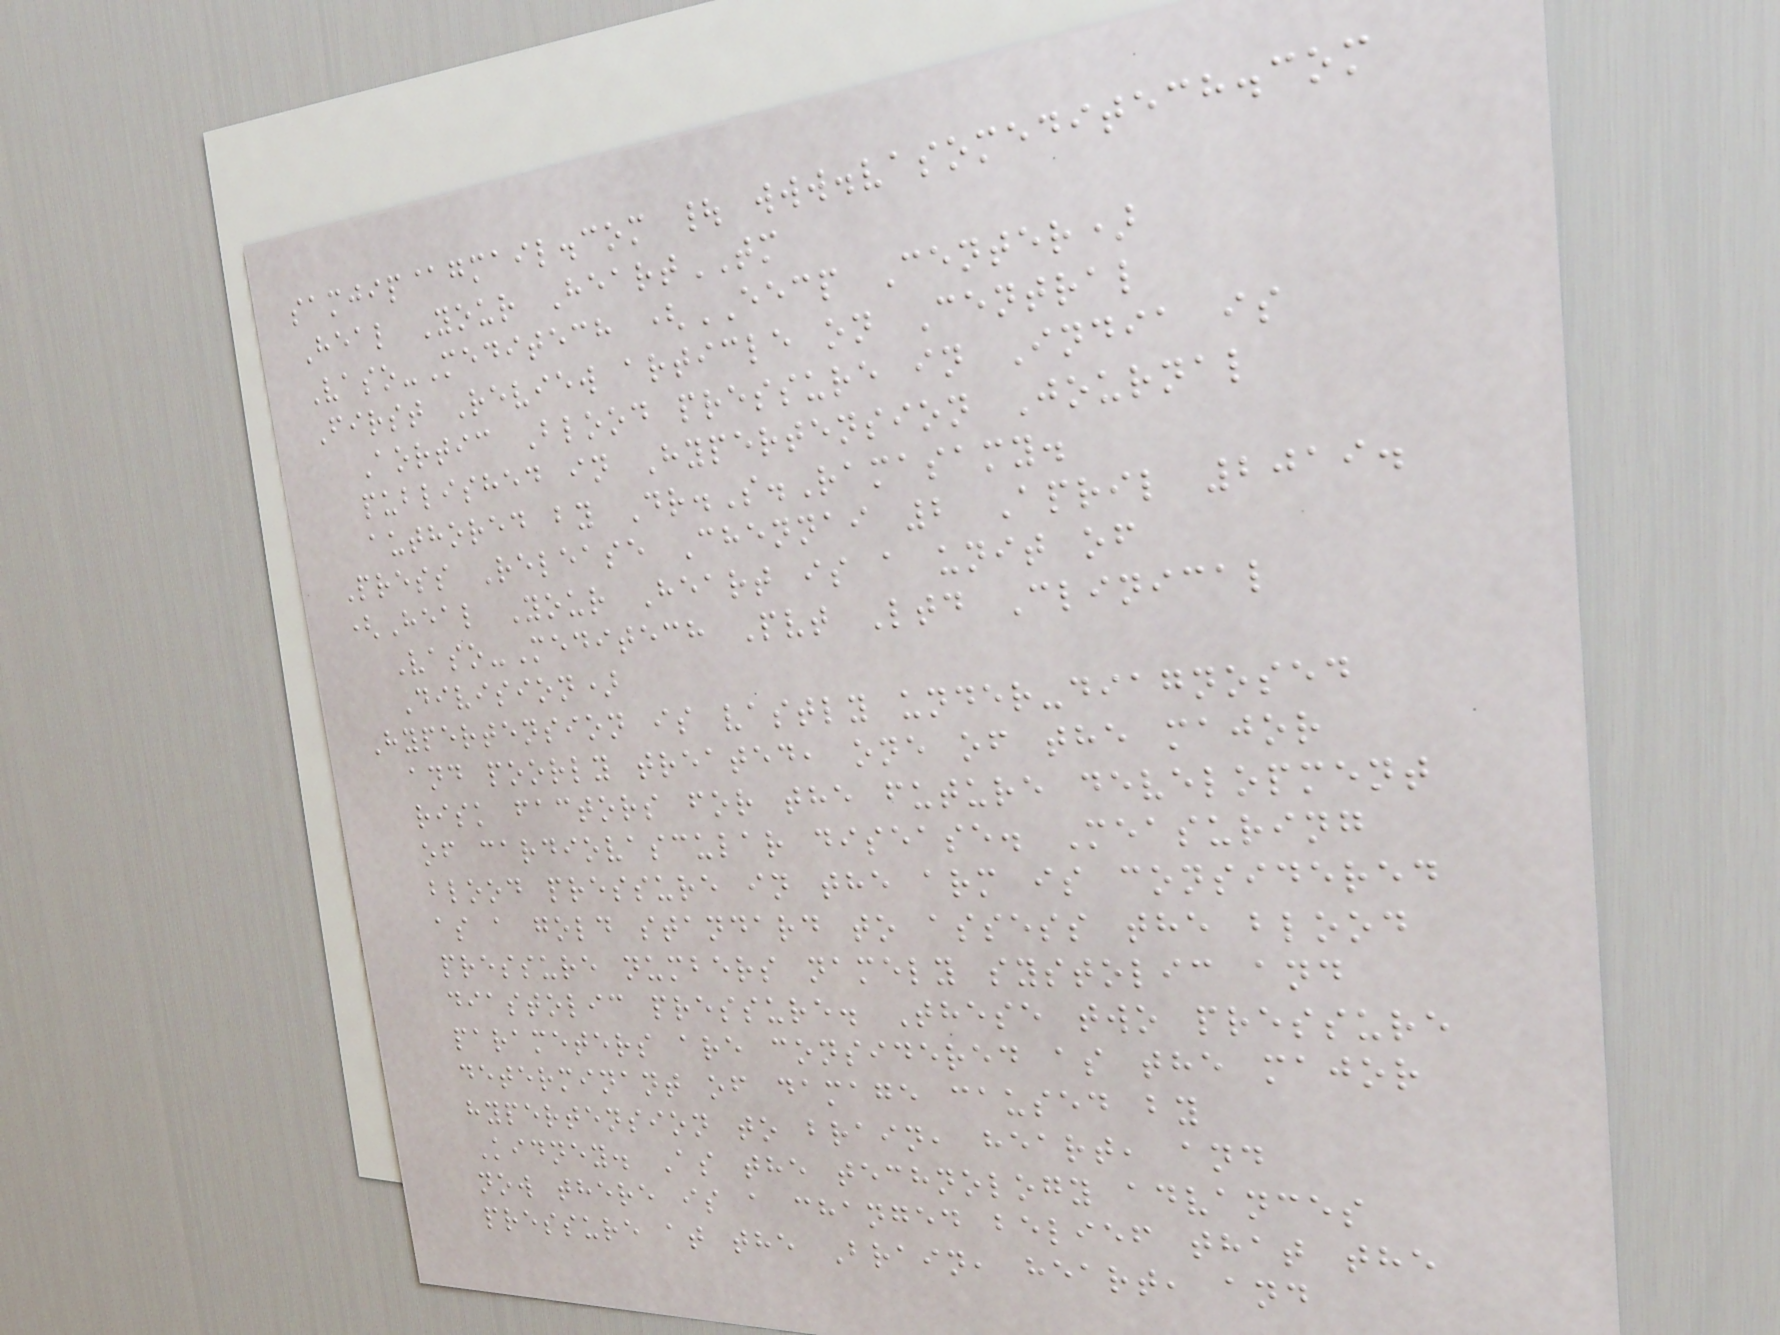samjip@gmail.com | www.vasomeditech.com
Heal Your HeartTM
Vaso-Meditech (EECP Center)
First Review article on Central
Aortic Blood pressure in India is
published in Hypertension Journal
authored by Dr.S.Ramasamy.
Press Release Chennai 2 April 2019.
(Heal Your Heart is a unit of
Vaso-Meditech Pvt Ltd Clinical
Division)
Hypertension is vastly under-diagnosed
and poorly treated, one of the major
risk factors for the future development
of cardiovascular disease. Measuring
blood pressure in the arm is considered
as a gold standard to assess the blood
pressure numbers namely systolic and
diastolic pressure. These two pressure
parameters are considered as the major
determinant of damage caused by
hypertension to brain, heart, and
Kidney. As the technology advances
now there is a changed belief that the
pressure at the Brain, heart, and
